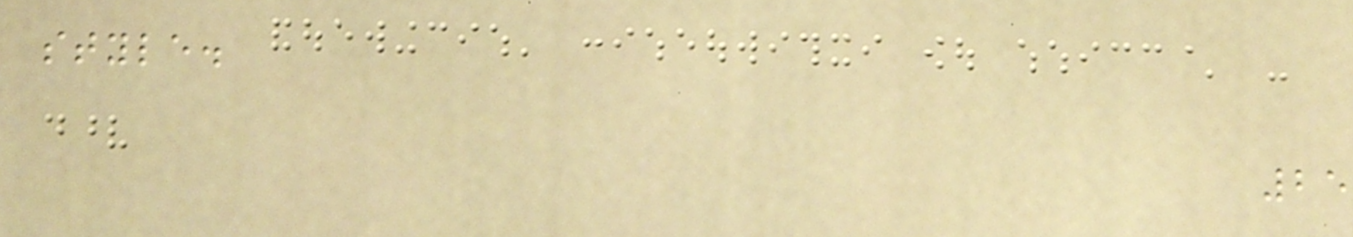style.
25
